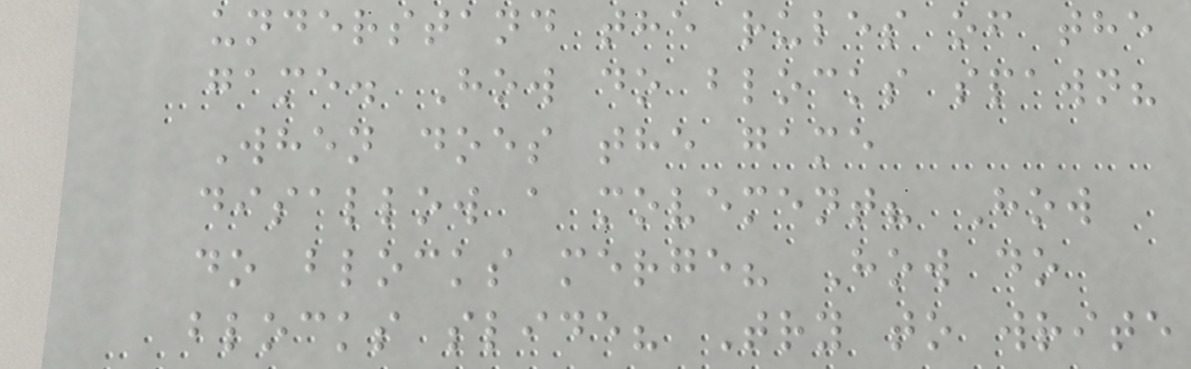understand the rules of the
game. How do blocks spawn?
When does the game
disallow a movement? How
do blocks merge? How do
blocks slide? Try to write
